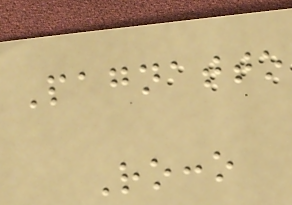Pagnatto
Rocco
